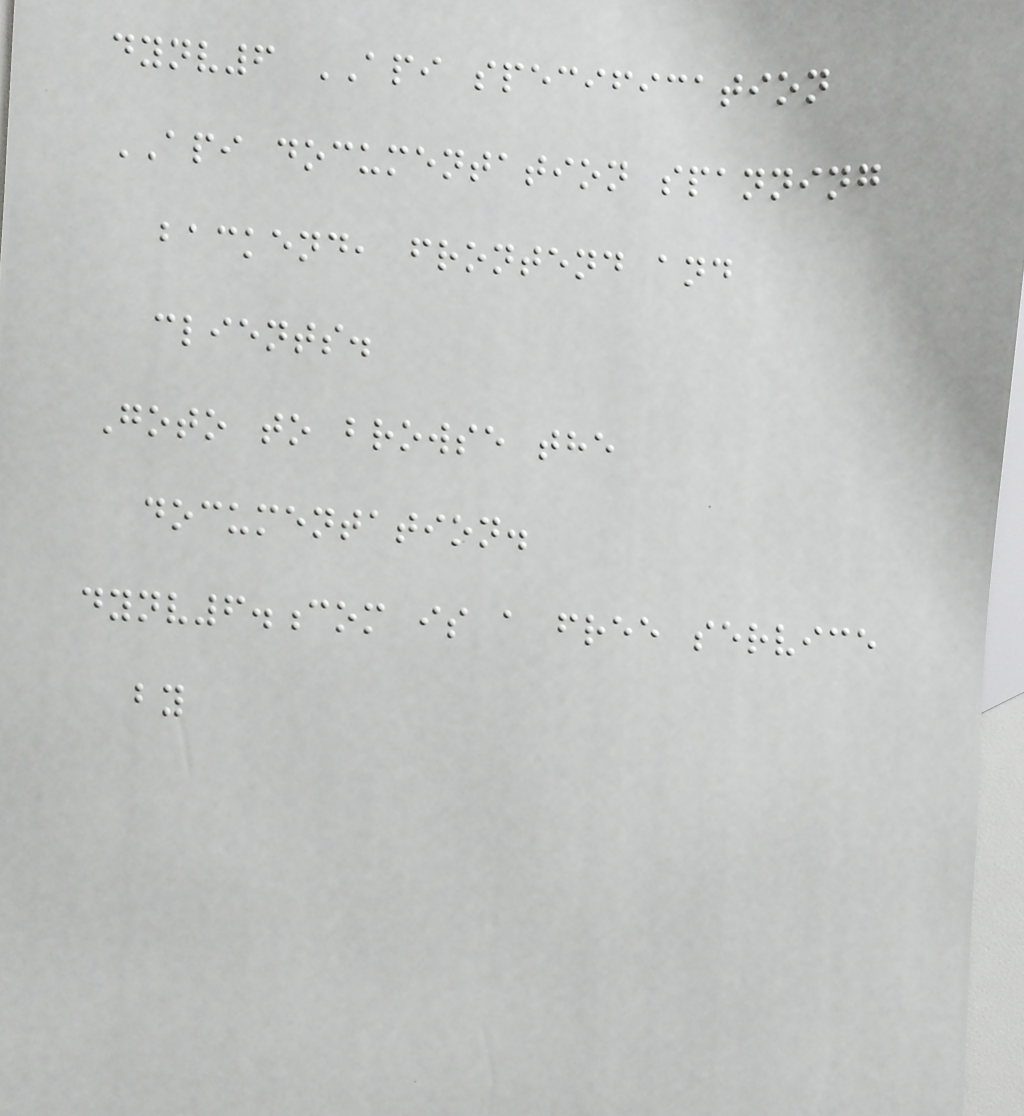dynv6 API specification
API documentation spanning
backend, frontend and
clients.
Goto to browse the
documentation.
dynv6.com is a free service
by
